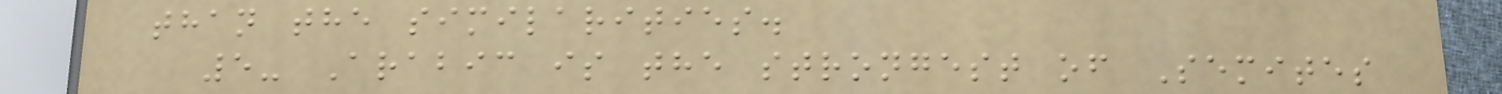than the similarities.
5- Arabic is the strongest of Semites
